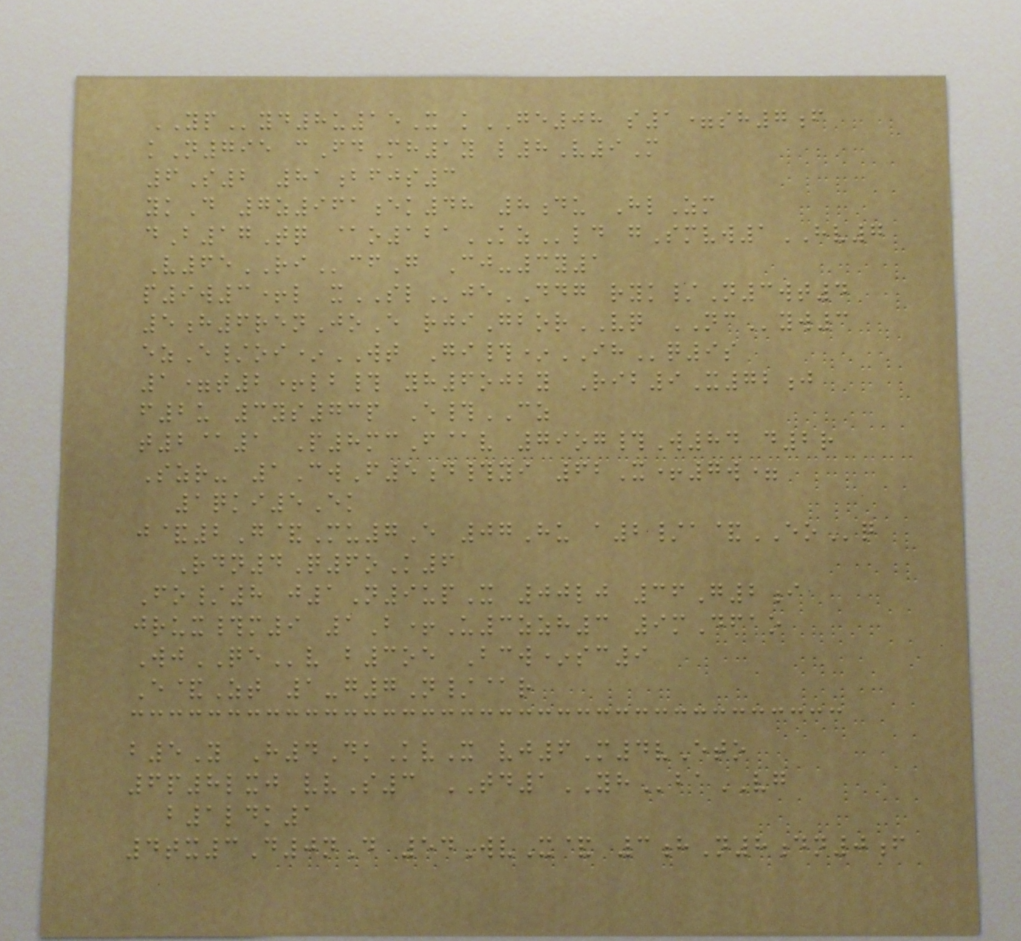YPyd8u15X kGE08 s1=sh7f
kN795 cFdMh1y l8V9M
6S2 81bfjs3
ykD 7z961ek48 8du HlZm
dB17Tq @o121KZld gSmvw1HV7
V65RIcfG Cj-3y1
p9w3+l xSLjeDDG ryk/N3wt4
5h6renJoE rjiGborVQ NCyw3
ezE/oi*WT Gi#*IHq9s
1=t2+lb# yh6ojby Rib9X72j
f2u 3ys73p E#CZ
t2@1 P8mcF@v 79og#W84 d2r
Szr- 1CwF5d#yi 62X+7w=
1qki5Ek
j&2G&Mu7E 07Hu a2/a&EOq
Rdn4Q6oK6
Fo/8 j1N9upX 00lj 36G2i
jrux#m9 1B+U3zzh3 9mDfao
WjQEv b3oe Bcw*sc9
E&Zt 1-g7N/@r
b5Y H4DkKvX vj6M4vEto
6p8lxj vvS3 TD1YHbaVG
b1ldk1
4tx3D0nD 54WvX& 3hN8dn0f
